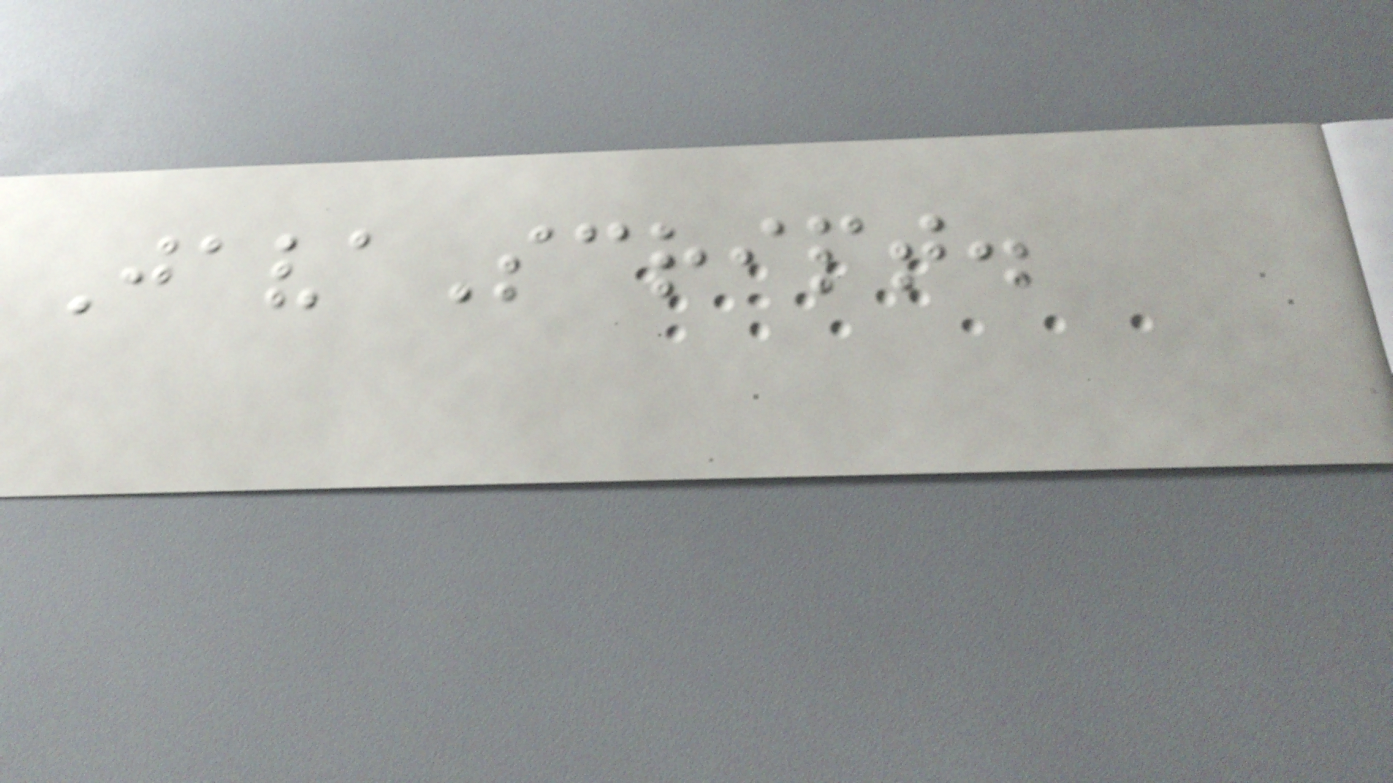JavaScript.
